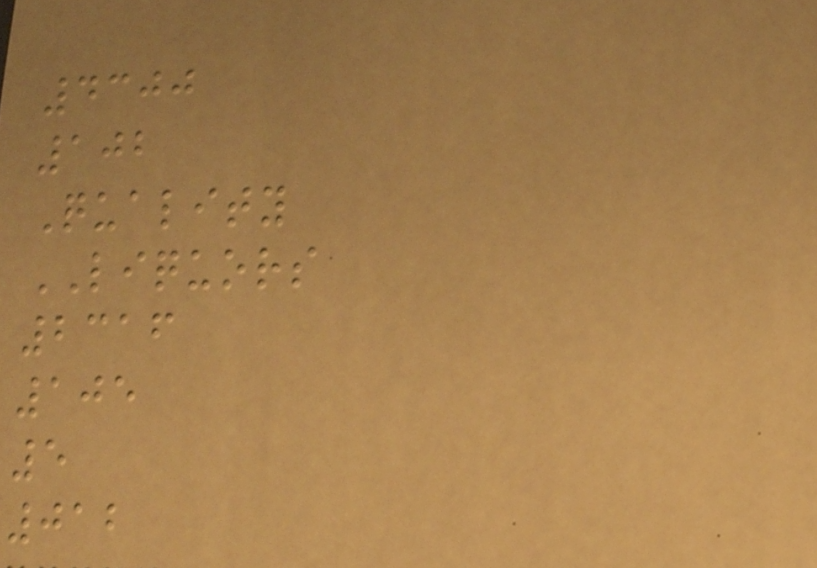4300
102
Quality
LIQUORS
2316
105
5
012
